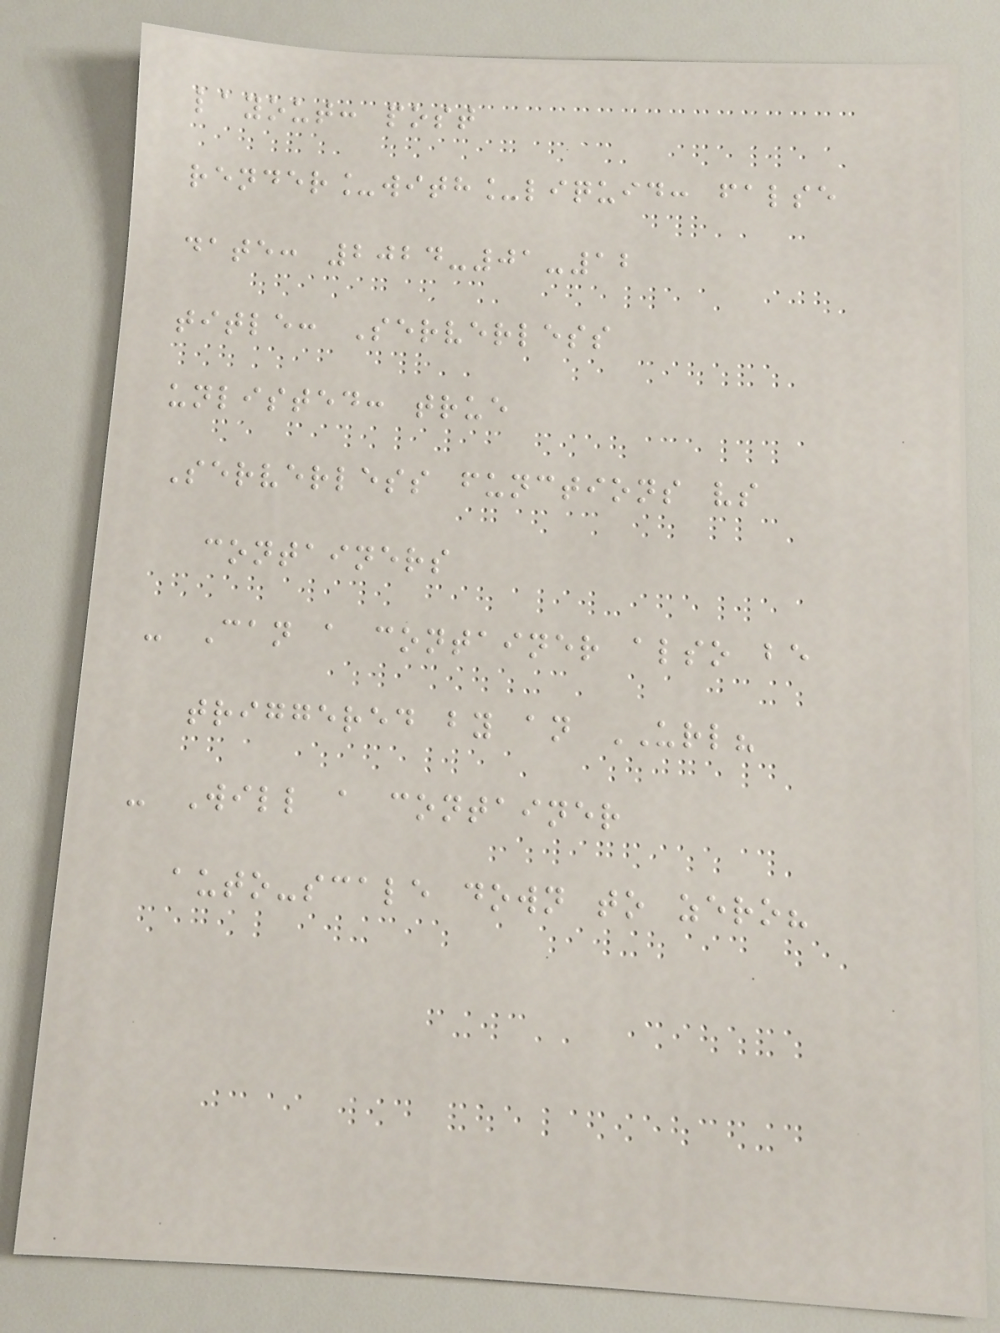layout: post
render_with_liquid: false
date: 2024-01-12
title: Serverless
unlisted: true
Serverless functions vs
containers
- Can a container also be
triggered by an URL?
- Will a container
auto-scale down to zero?
